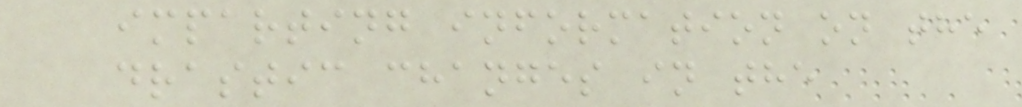imparting information on the
drastic changes in the
